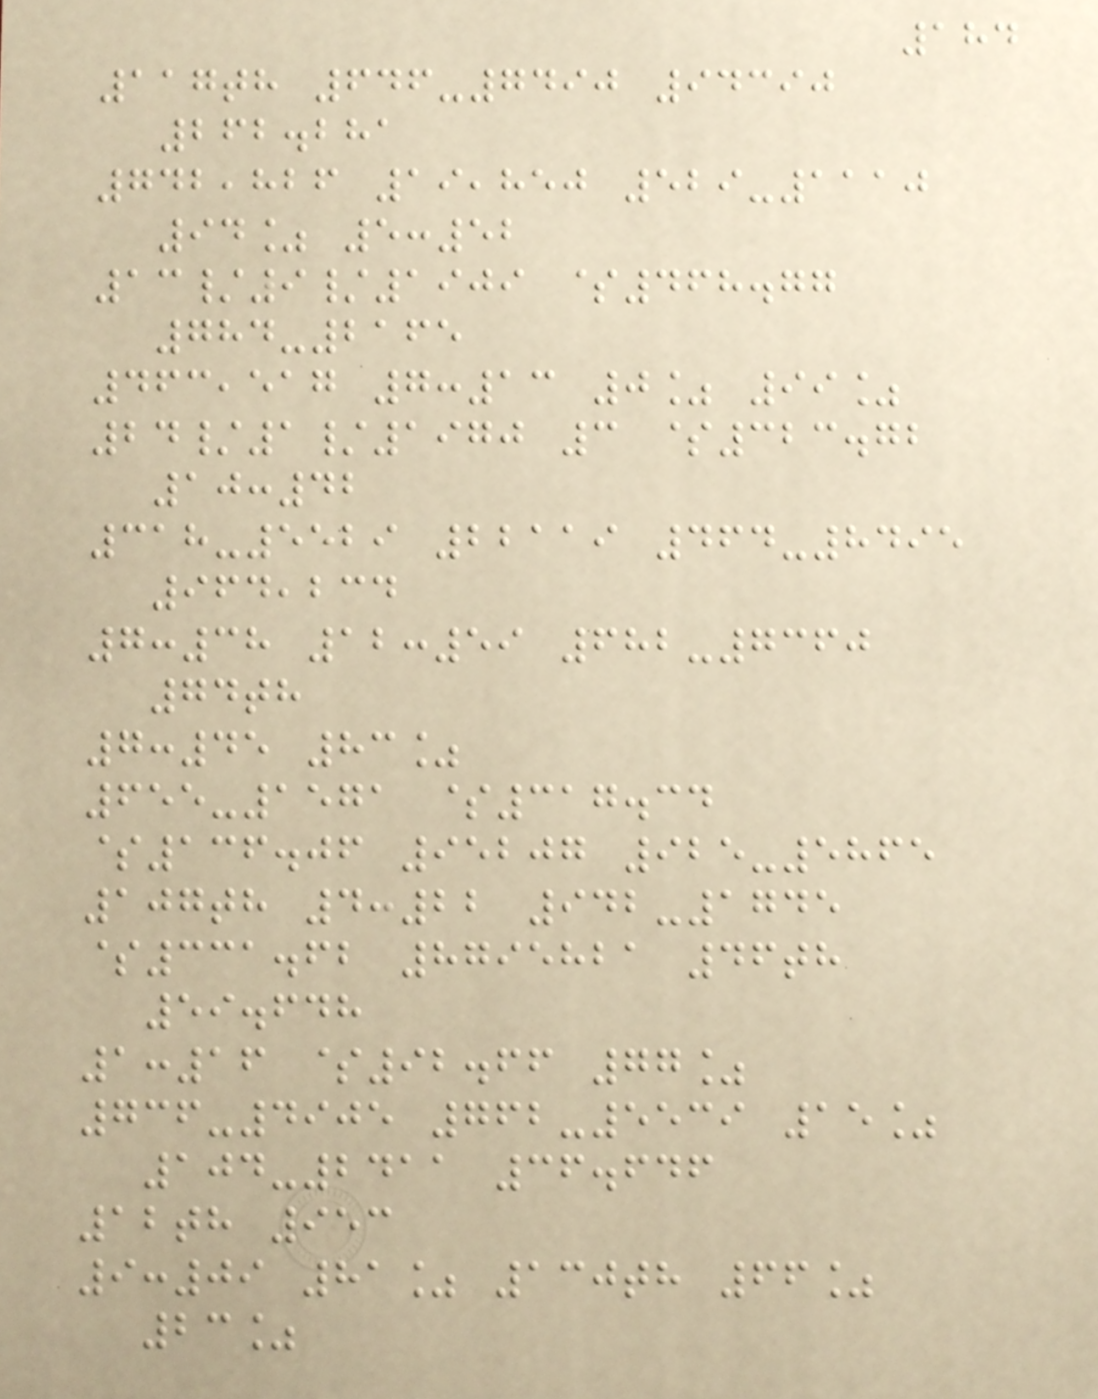184
117th 646-7490 94390
262.281
742,826 19,850 529-1110
94% 5:52
13/9/1909 $468.77
784-2165
463,517 7:13 0% 99%
24/1/1970 3 $323.72
10:42
318-5529 22119 464-8495
964,234
7:38 12:59 682-7360
74th
7:45 83%
655-1571 $317.34
$136.06 95207 925-5865
107th 4:22 942-1745
$331.62 8795821 46th
59.648
1:16 $92.66 77%
736-4905 762-5539 15%
104-2411 36.646
12th 953
9:09 81% 130th 66%
23%
